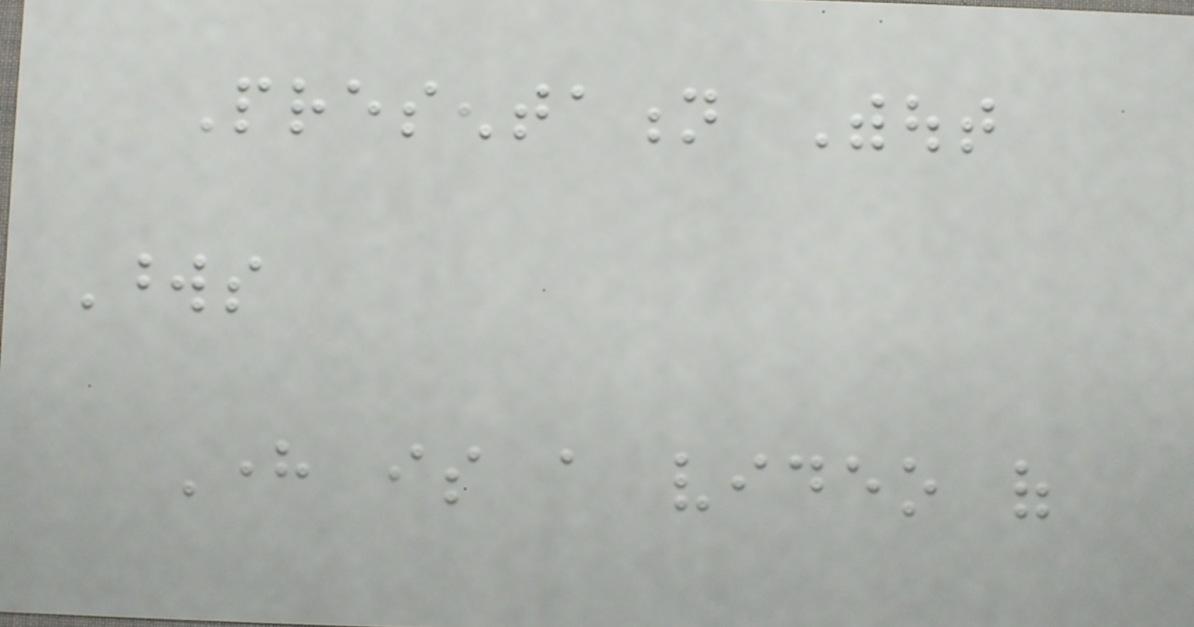Presentation Without
Words
Here is a video of
